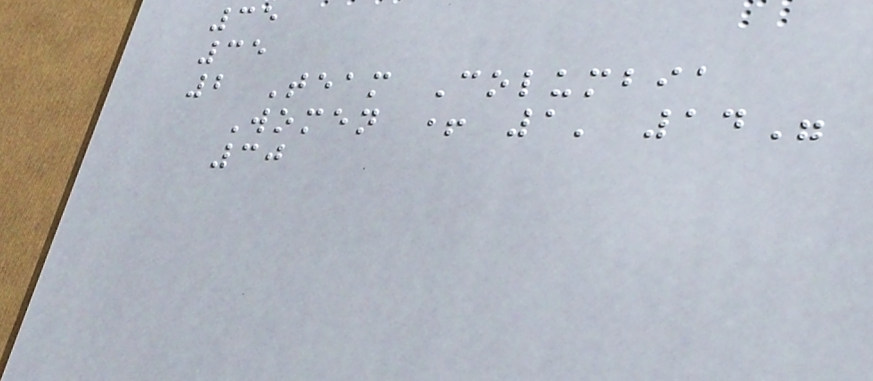35
35
2 Team Columbia
Women + 1' 14"
30
